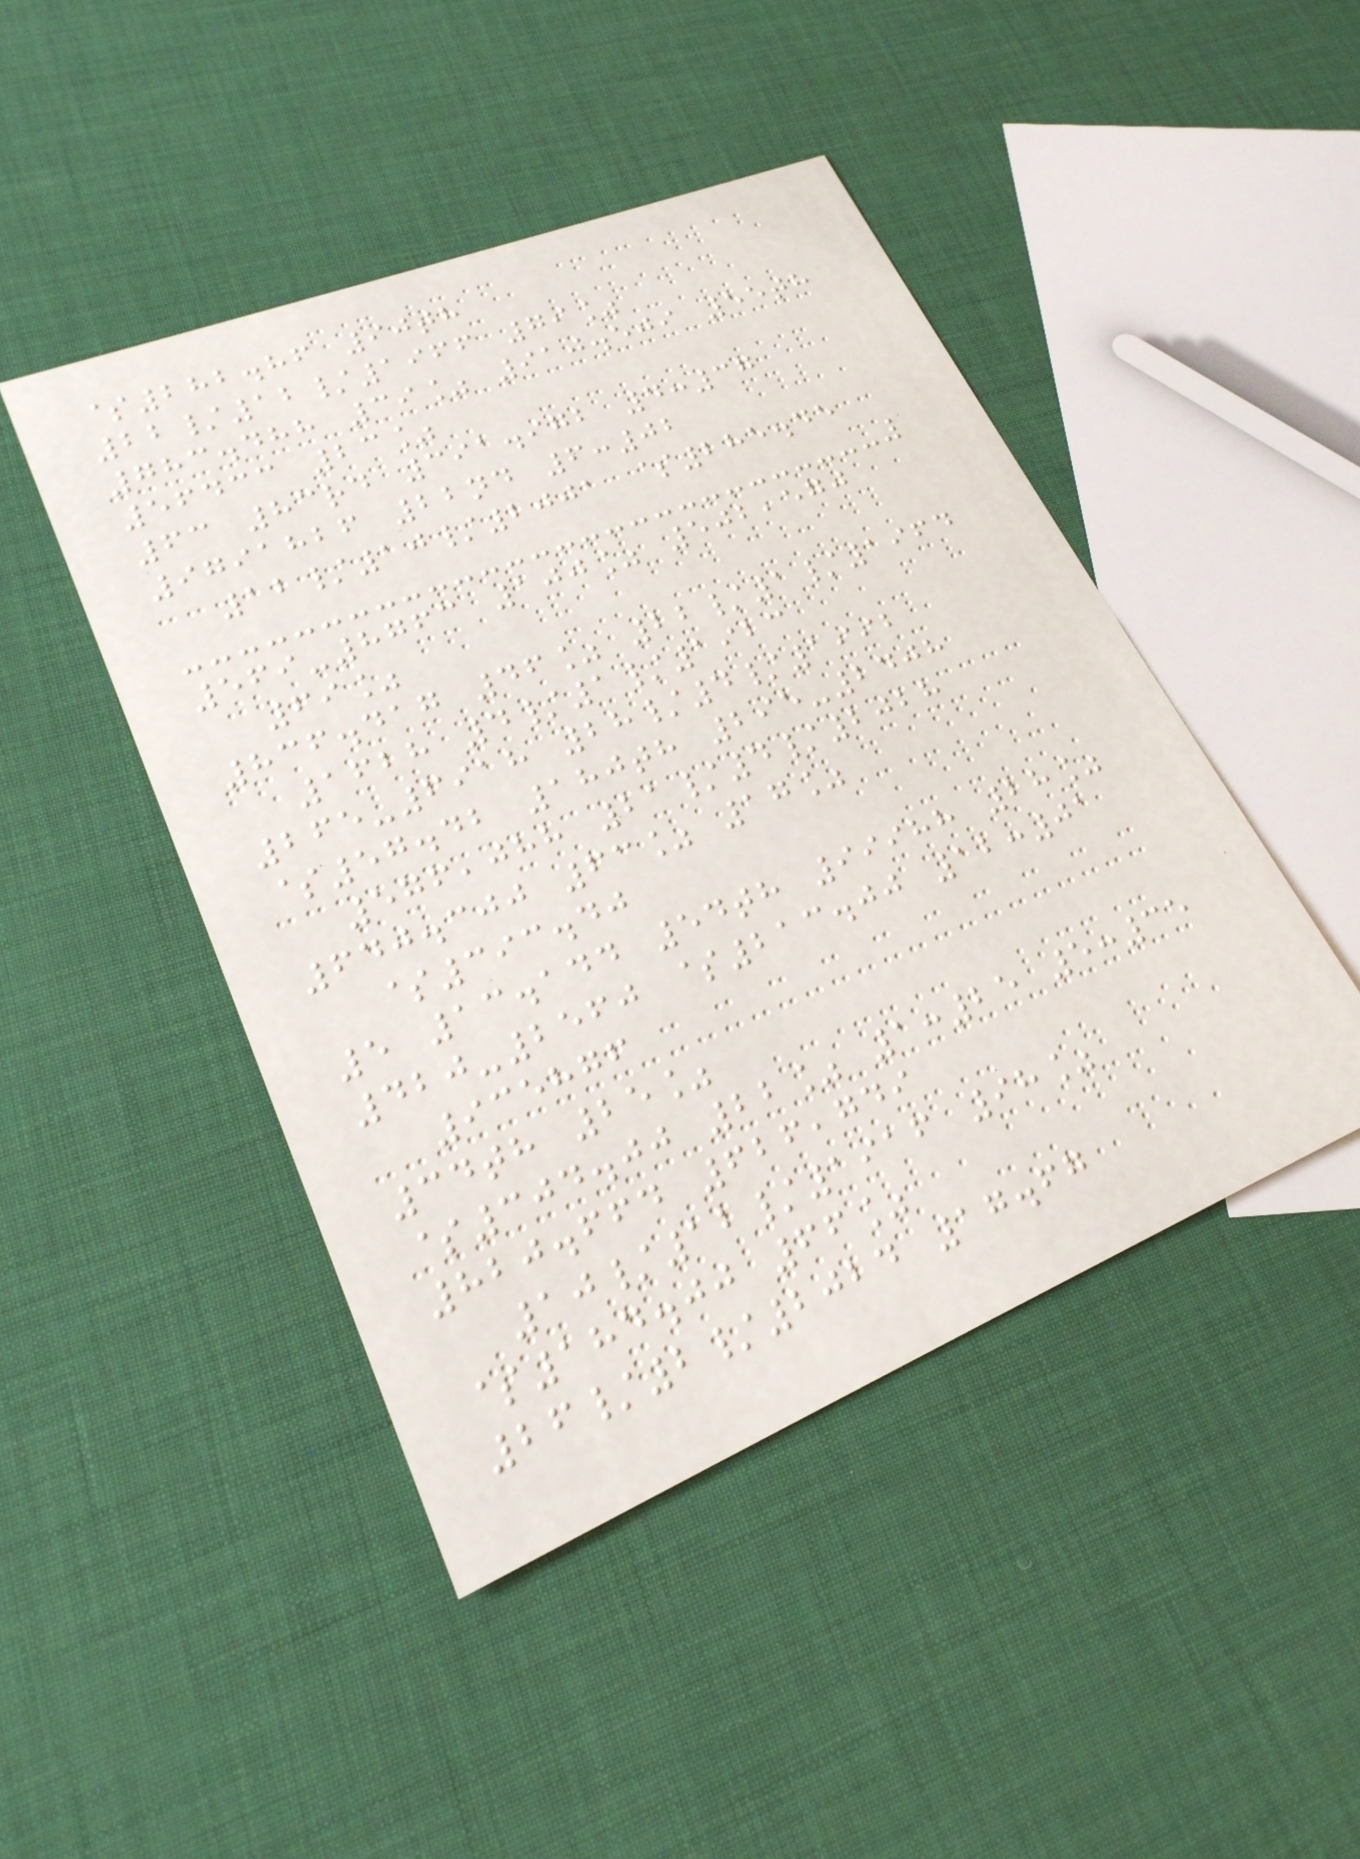$282.86 90th
22/12/1966 79%
783.488 39% 910.509 55th
56433 23%
63 83rd 391.972 4:37
9791826 22nd 6:02
12/10/2001 $285.45
569-8763 100% 502,570
69%
836.417 46% 22/1/1964
1628 4/1/1923
265-6918 28/4/1992
$57.42 180th 295-2408
576,088 21/4/2028
640.300 63% 17%
$393.40
5 13.144 54th 99988 28%
420-2560 $213.00 12:01
935876
34th 25%
$304.00 22% 1:25 5:35
820.664 626,749
10/12/1916 98%
$184.00 66%
26/2/2024 17.67
